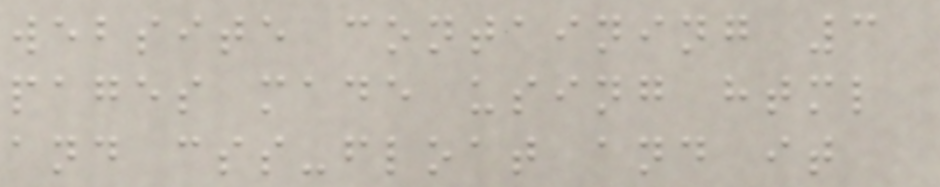website containing 3
pages made using html
and css-float and it
